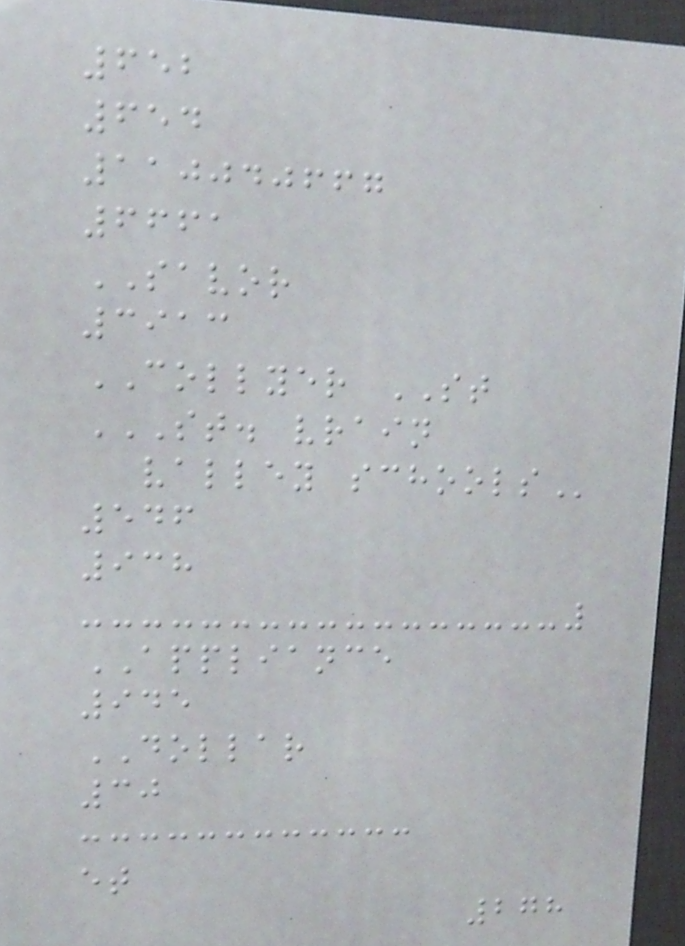652
654
110040667
6661
SAVOR
3913
COLLYER ST
ST. VRAIN
VALLEY SCHOOLS
546
938
APPLIANCE
945
DOLLAR
30
et
278
